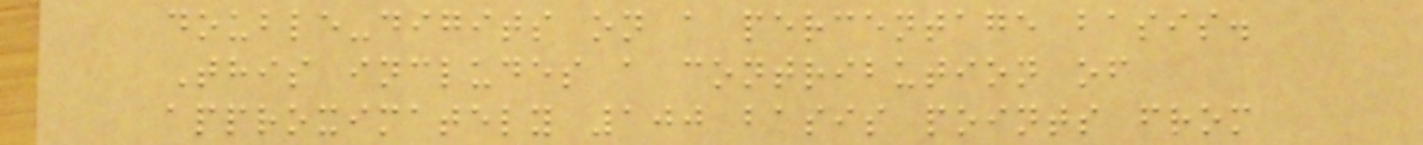double-digits on a percentage basis.
This includes a contribution of
approximately 100 basis points from
